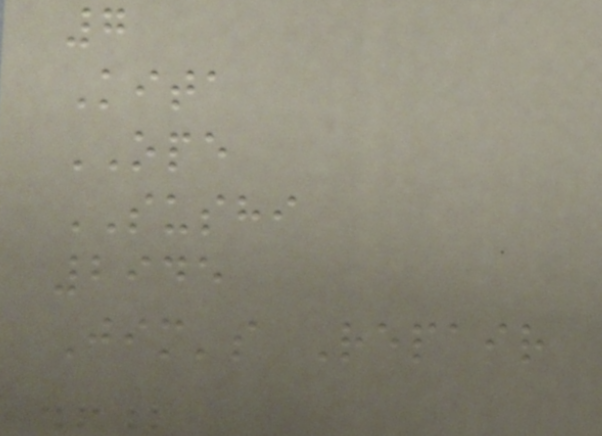7
Kita
OPE
SUSHI
2945
Jim's Repair
